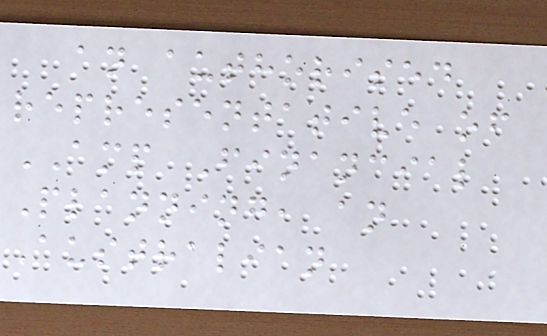an authorised
representative of
AMP Financial
Planning, an
Australian
